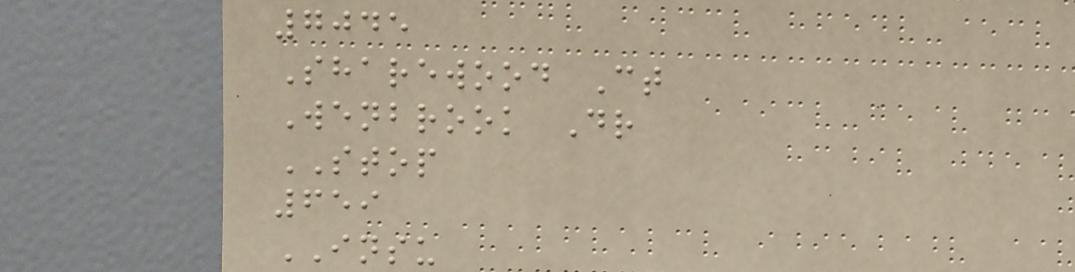7045
Sharewood Ct
Wenbrook Dr
STOP
659
INSU
